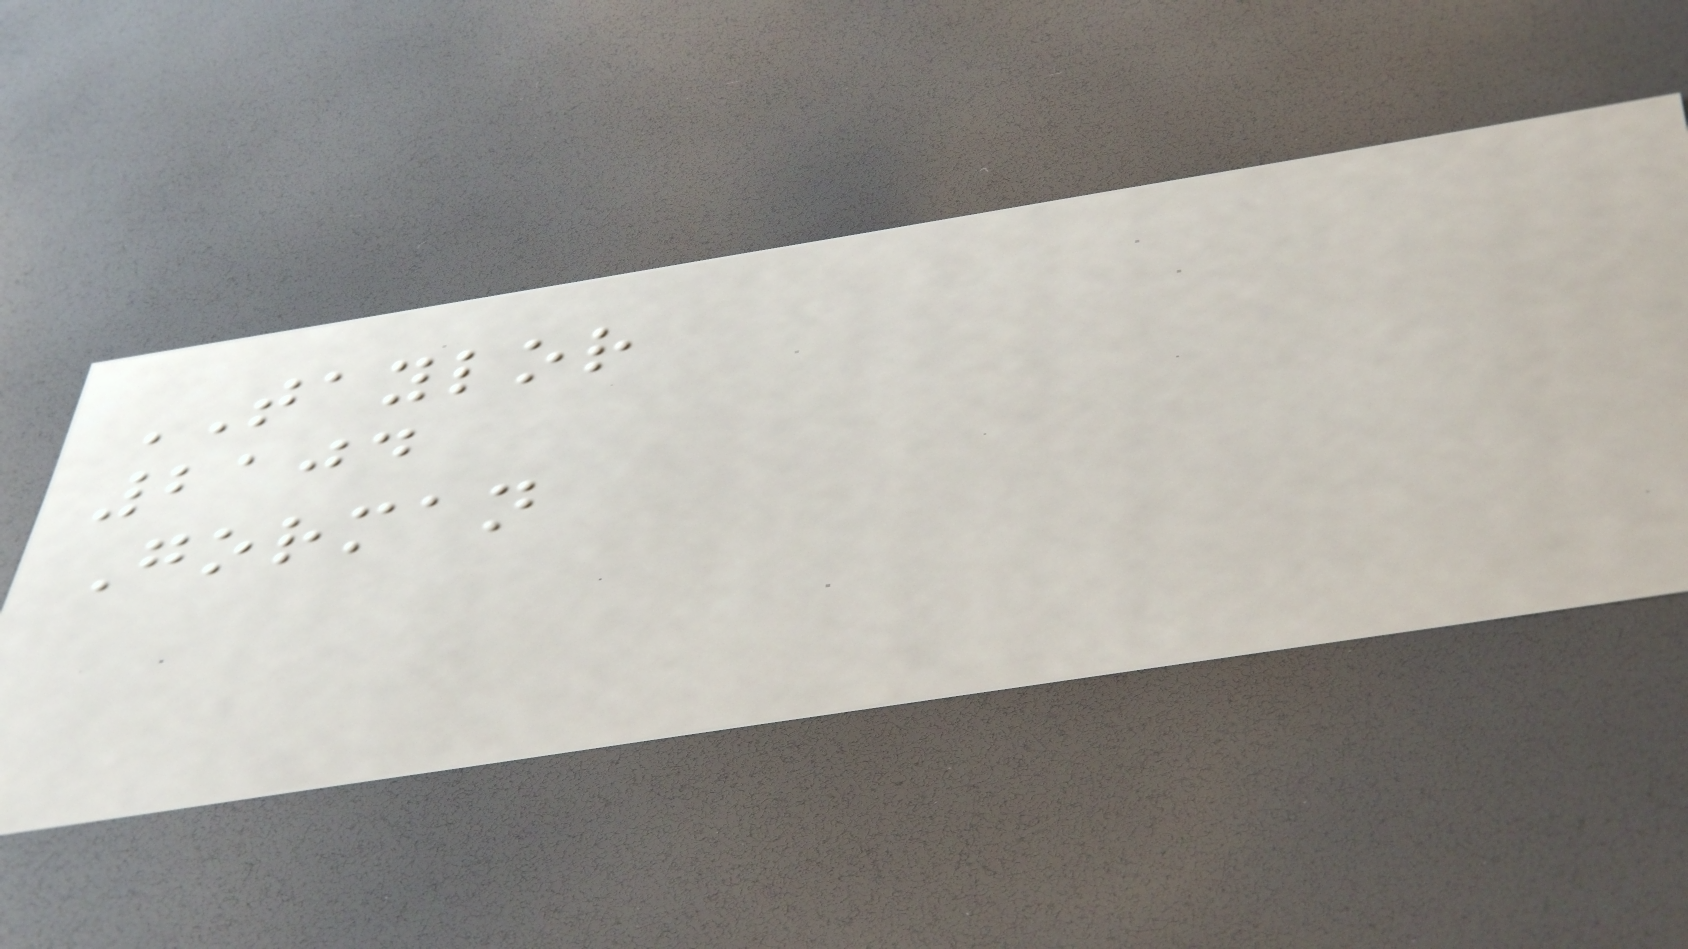TAYLOR
2104
Gorman
